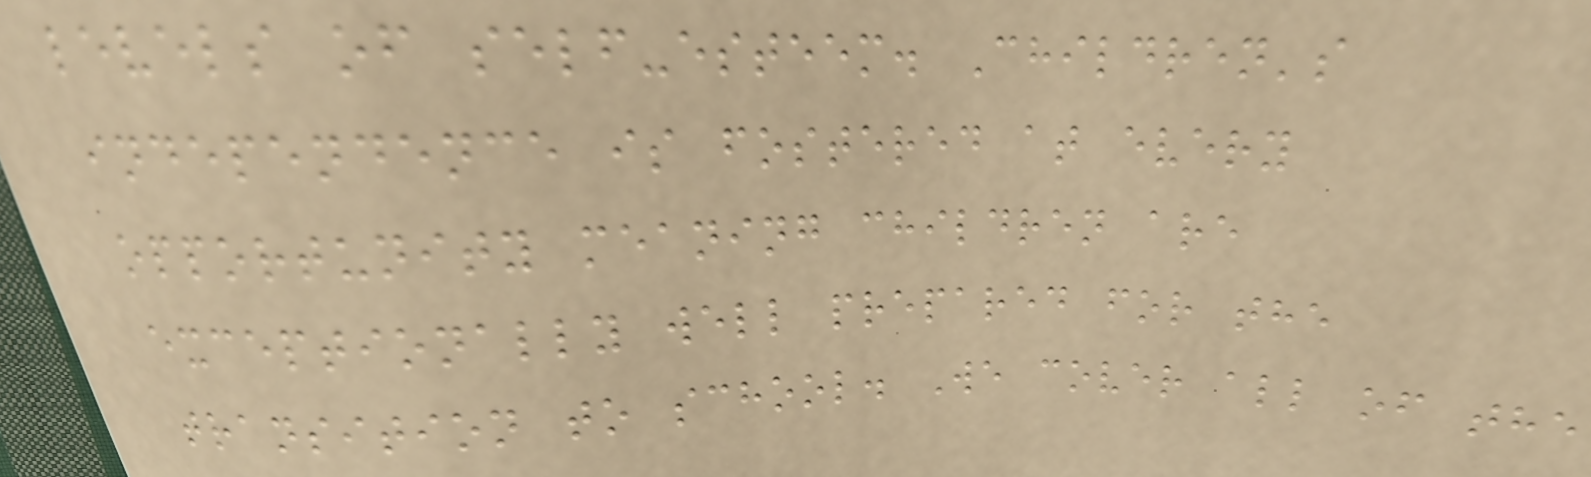levels of self-esteem. Children's
independence is fostered at every
opportunity meaning children are
exceptionally well prepared for the
transition to school. We cover all of the
